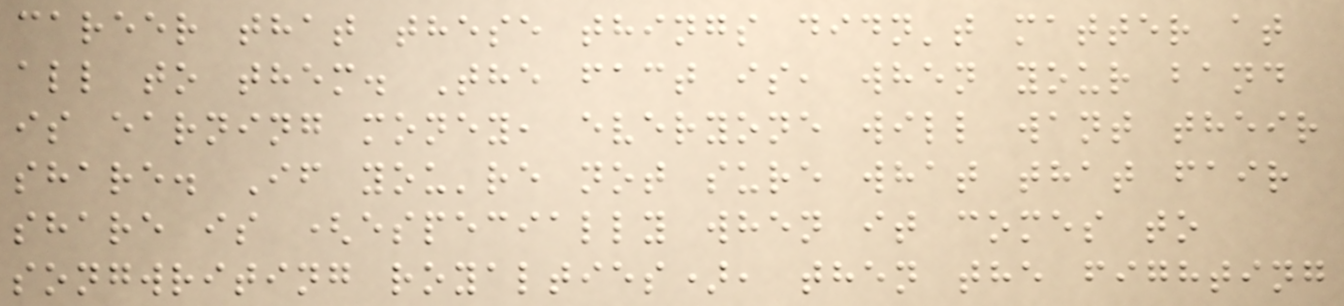career that these things didn't matter at
all to them. The fact is, when your band
is earning money, everyone will want their
share. If you're not sure what that fair
share is (especially when it comes to
songwriting royalties), then the fighting
